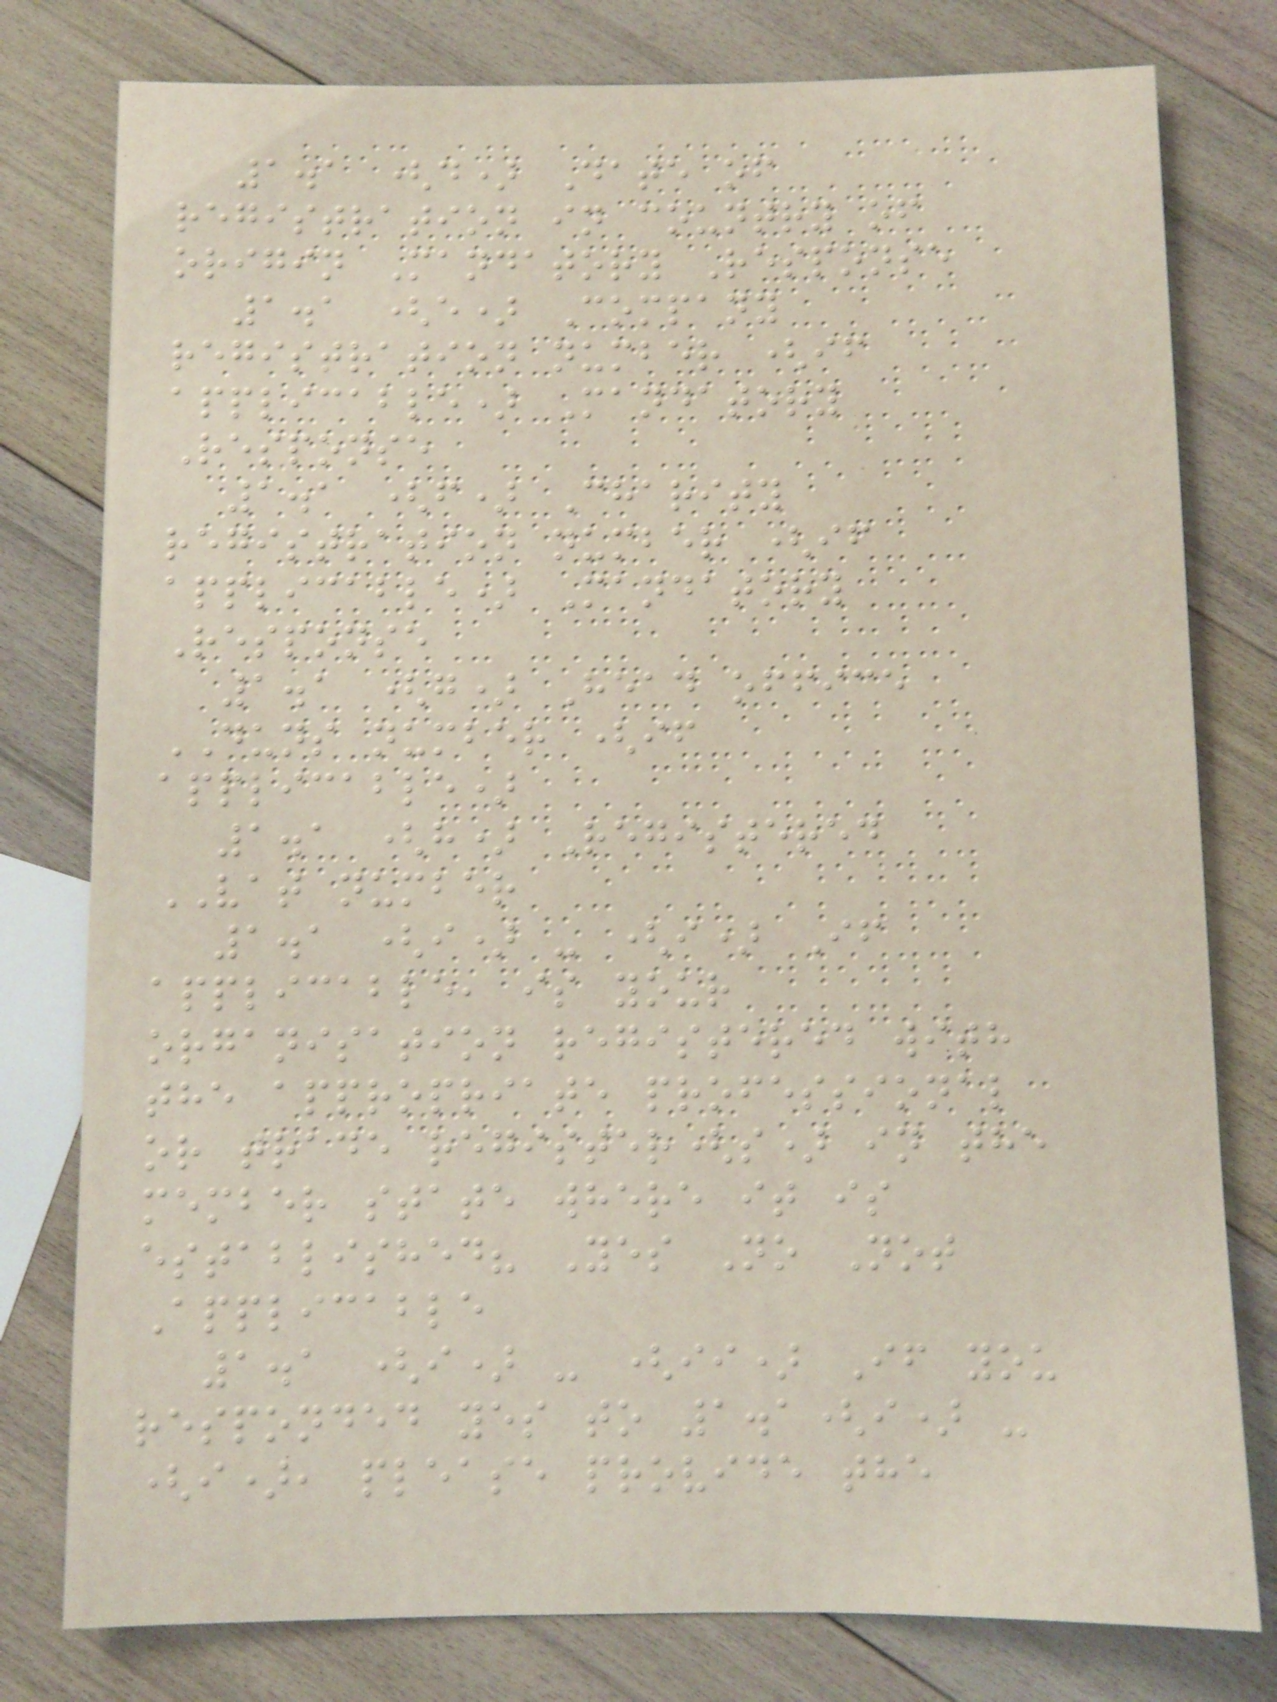1.1 (d) Date of
registration in country of
origin Mandatory Response
1.1 (e) Company
registration number (if
applicable) Mandatory
Response
1.1 (f) Charity
registration number (if
applicable) Mandatory
Response
1.1 (g) Head office
DUNS number (if
applicable)
1.1 (h) Registered
VAT number
1.1 (i) - (i) If
applicable, is your
organisation registered with
the appropriate professional
or trade register(s) in the
member state where it is
established? Yes No Not
Applicable
1.1 (i) - (ii) If you
responded yes to 1.1(i) -
(i), please provide the
